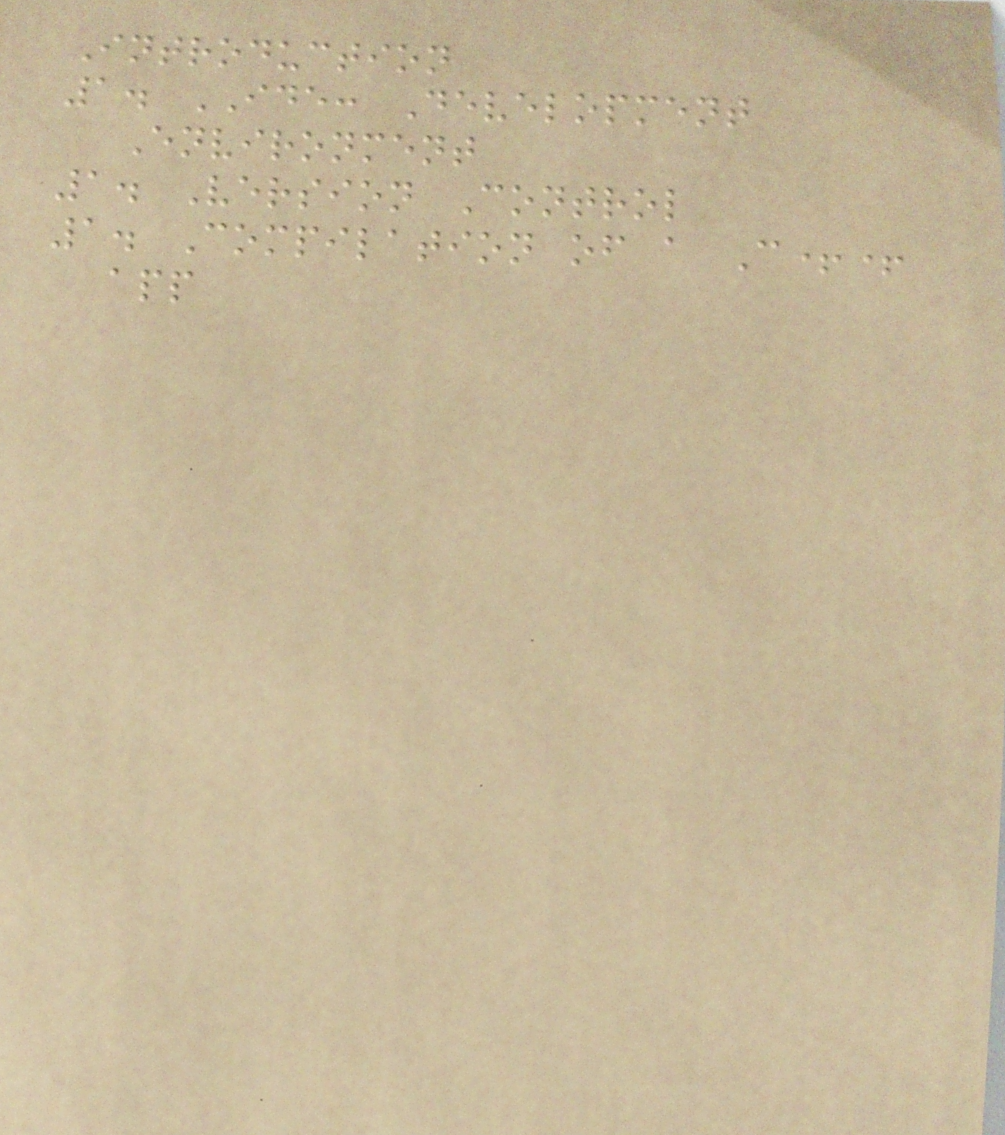Introduction
1. IDE: Development
Environment
1. Version Control
1. Compilation of a C++
app
